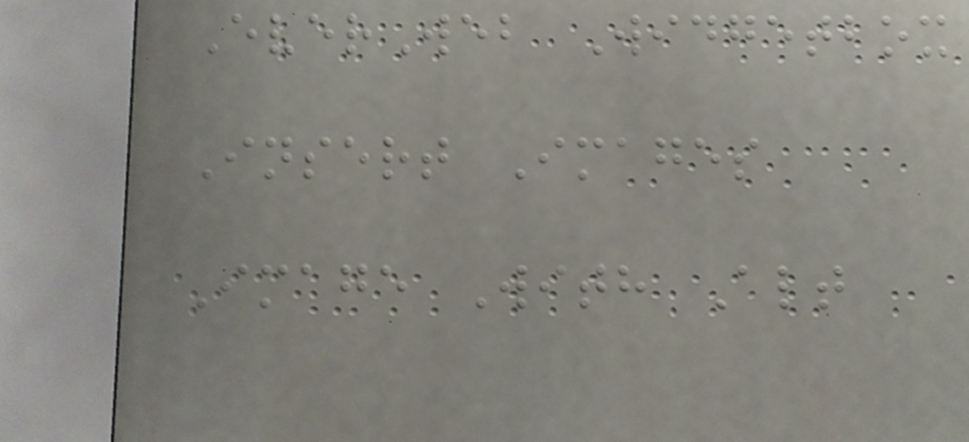EverWeb Widgetbox
Insert Images
Image With Alt
